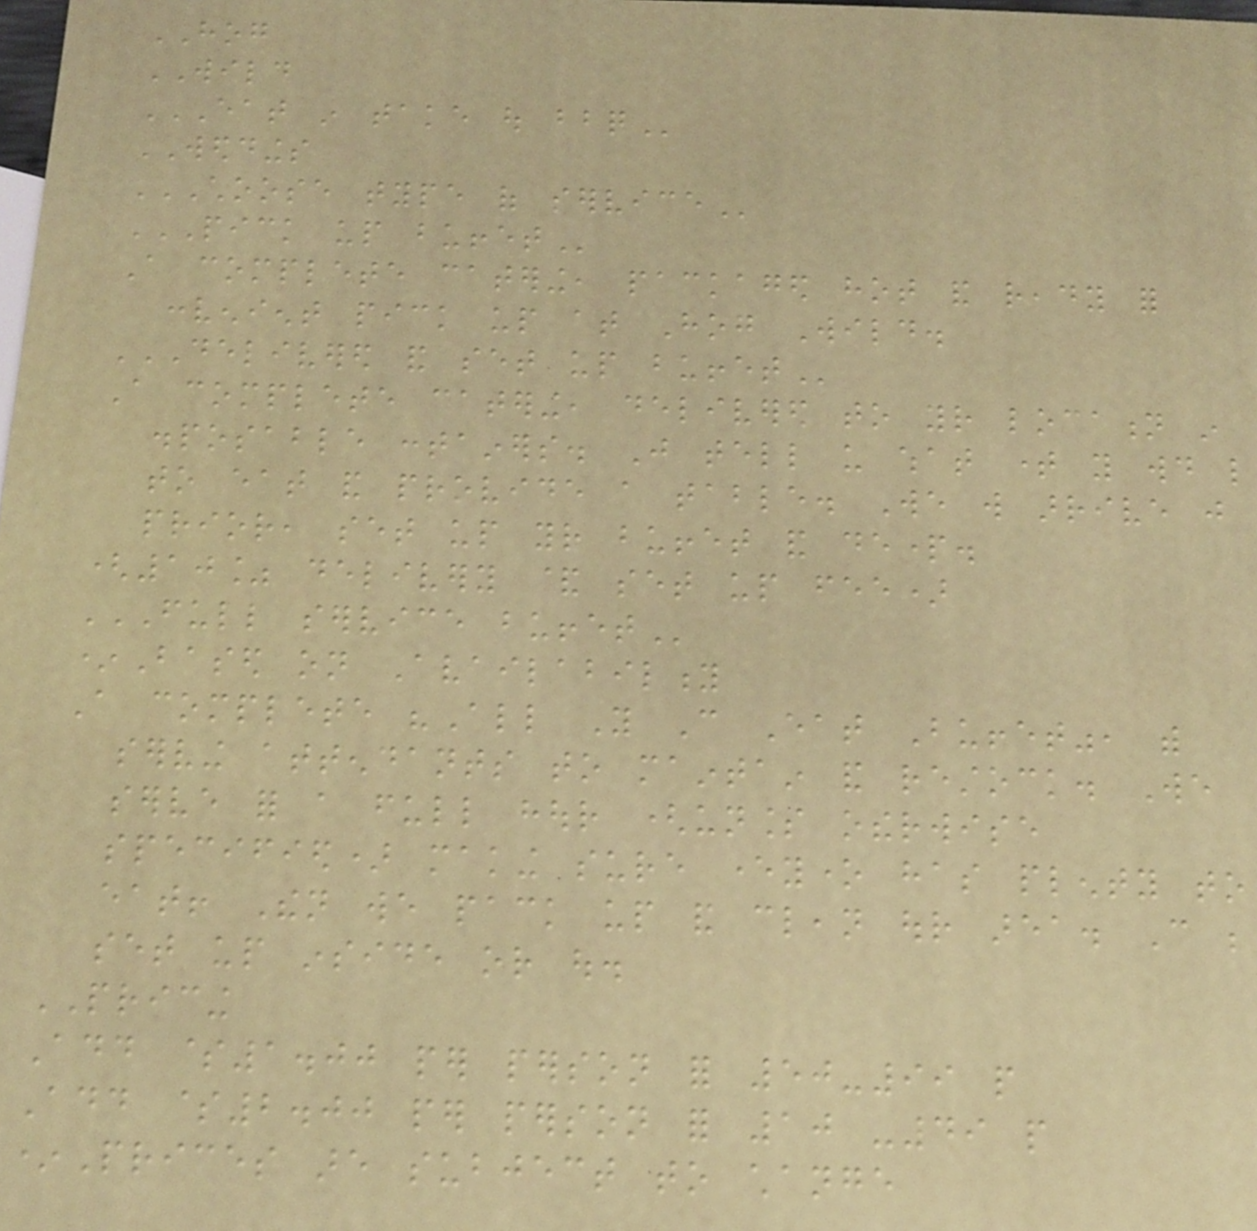HOG
WILD
EAT IN TAKE OUT BBQ
WEDDINGS
CHOOSE TYPE OF SERVICE
PICK UP BUFFET
A complete catering, packaged hot and ready for
convenient pick up at Hog Wild.
DELIVERED AND SET UP BUFFET
A complete catering, delivered to your location in
disposable containers. Just tell us what time you would like
to eat and provide a table. We will arrive just
prior, set up your buffet and depart.
(10% delivery & set up fee)
FULL SERVICE BUFFET
*Based on Availability
A complete "All You Can Eat Buffet", with
serving attendants to maintain and restock. We
serve for a full hour (unless otherwise
specified) making sure everyone has plenty to
eat! Then we pack up and clean our area. Can be
set up inside or out.
PRICING
Add $1.00 per person for 50-99 people
Add $2.00 per person for 10 -49 people
*Prices are subject to change
